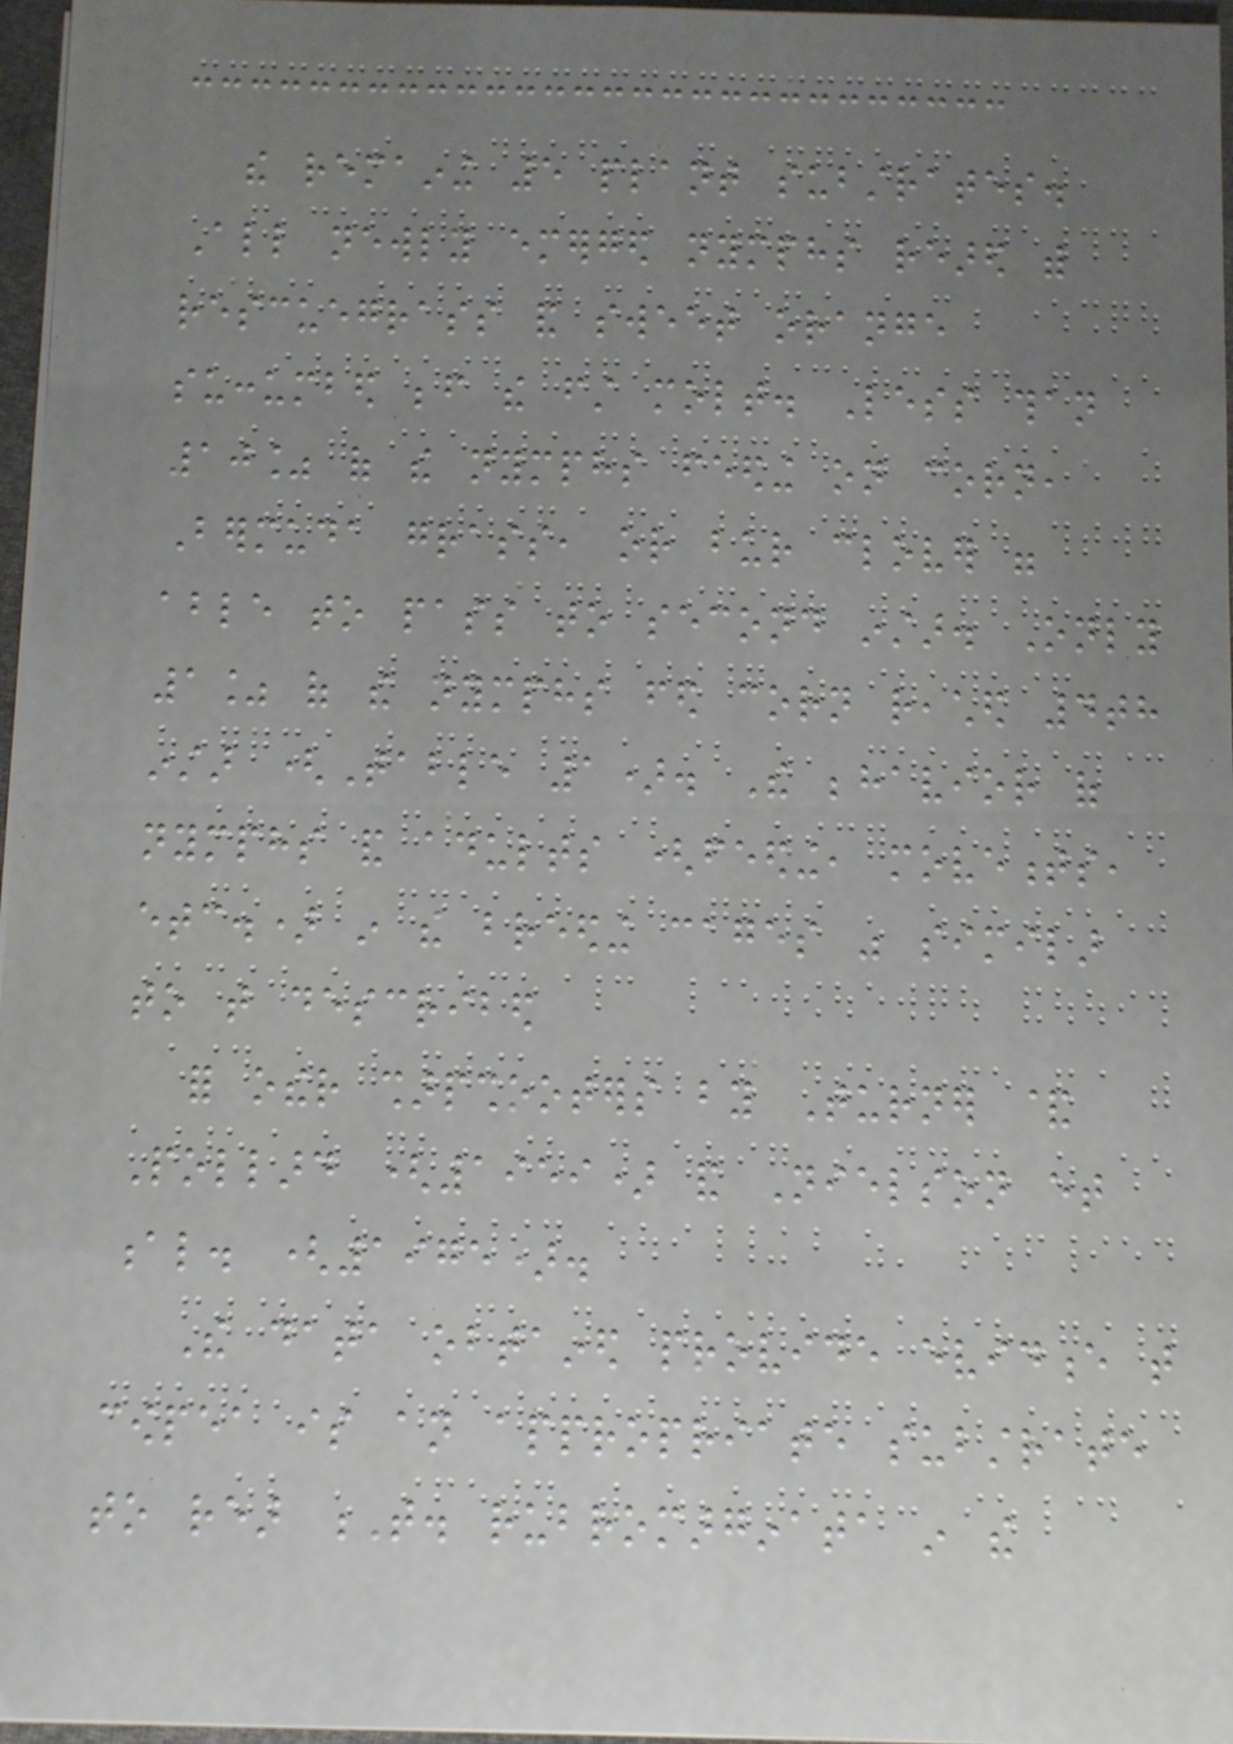the remaining 5 plant substrates.
All newly emerged nymphs reared with
rescuegrass and sweet orange
succumbed before the first molt. Less than
10% of the nymphs feeding on corn,
Bermuda grass, or bur clover were
able to pass to second instar. Only
1% of the nymphs fed corn reached 4th
instar (Table 1). The behavior of
nymphs and adults (feeding, movements,
etc.) in the breeding cages was similar
to that described
for other sharpshooters by Turner &
Pollard (1959) and Nielson et
al. (1975).
The data obtained provide evidence that
cowpea is an appropriate substrate
to rear T. rubromarginata in the
